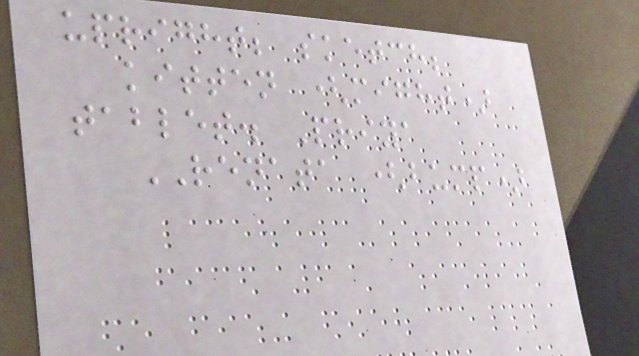upright; sketch;
kitten (might)
tablet. Priya
RENATA (bump)
